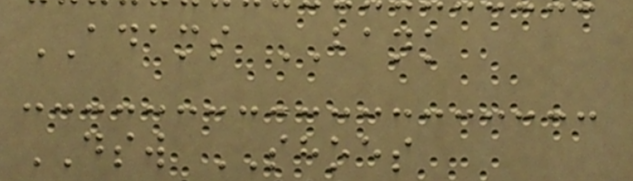ADAMS BANK
DSW SHOES
